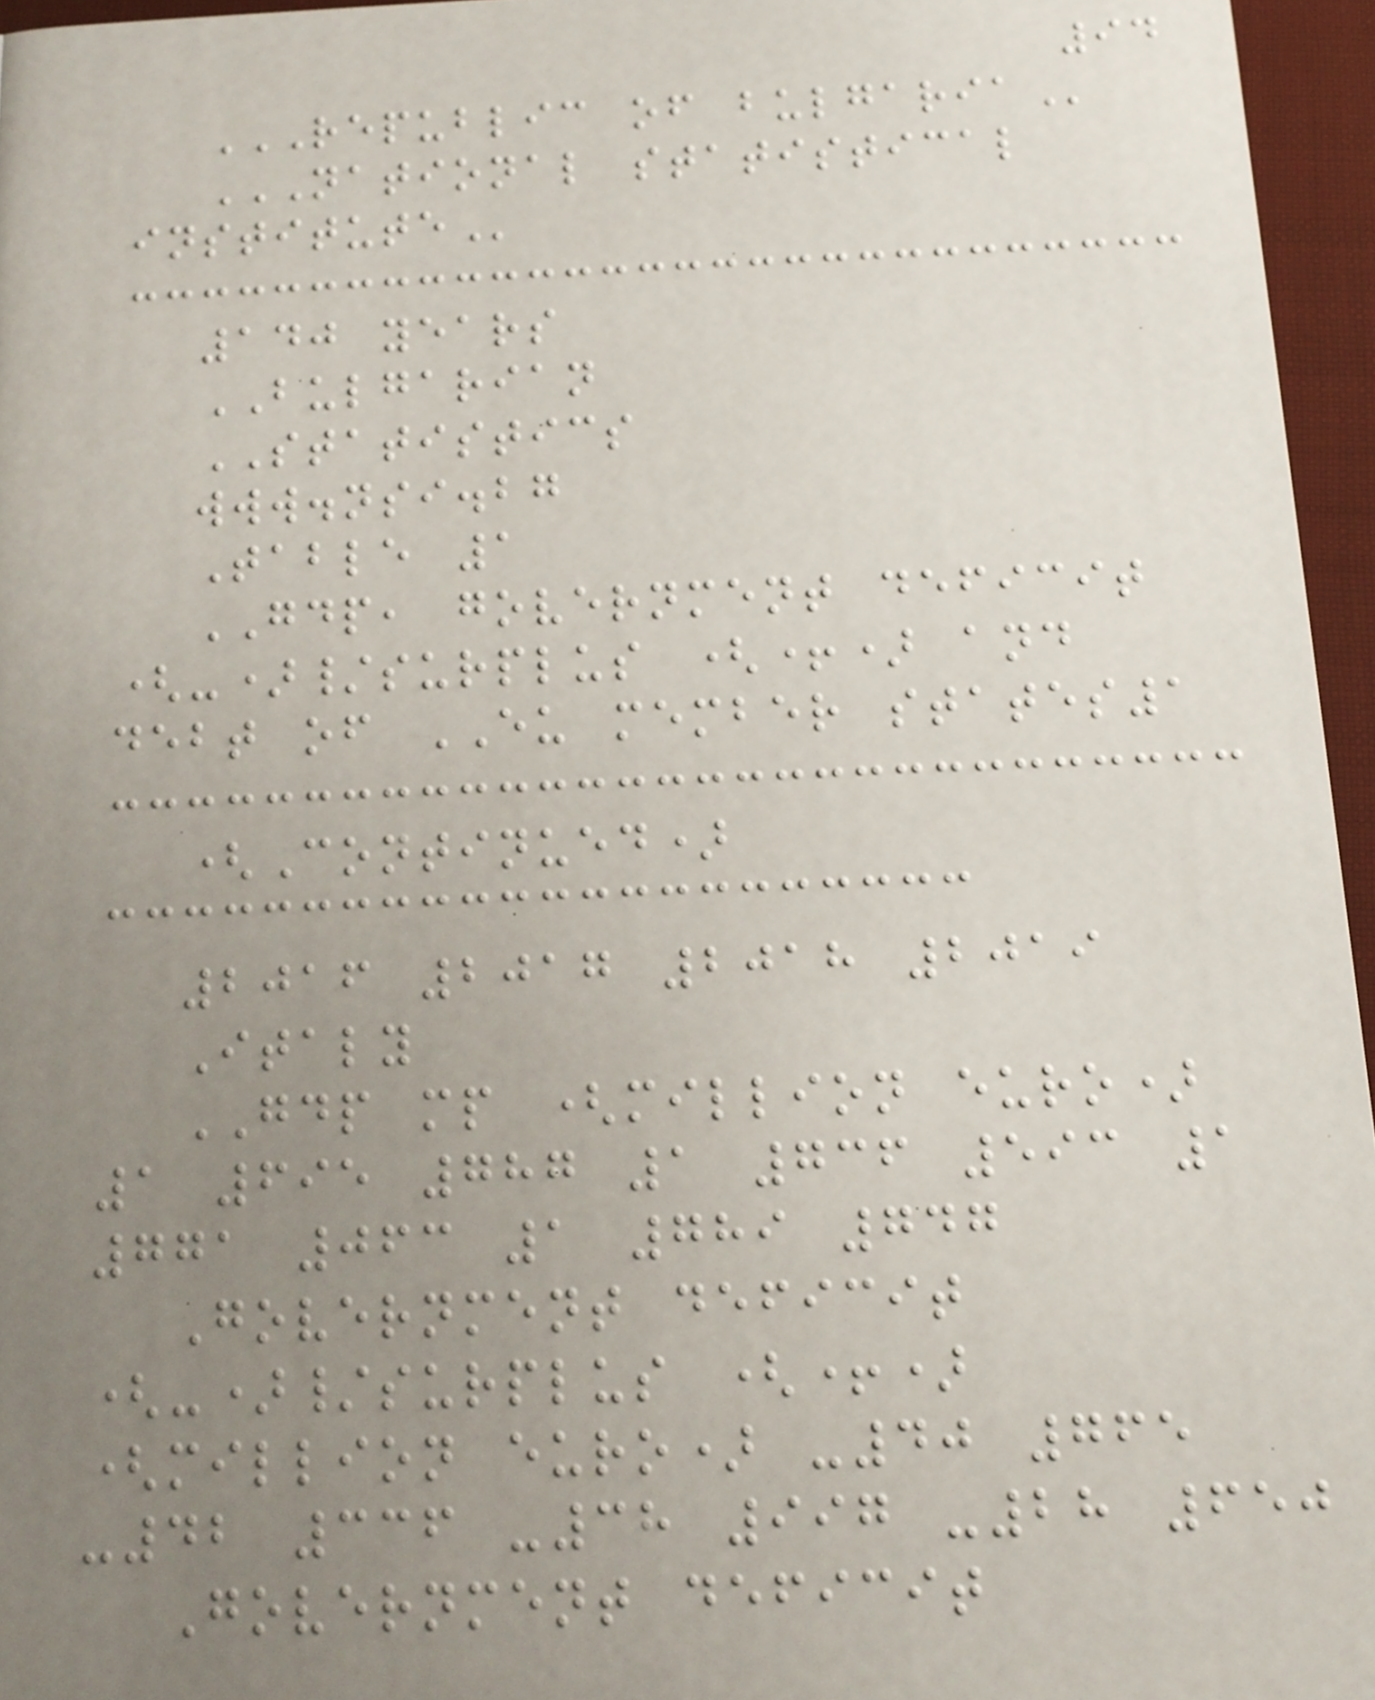94
REPUBLIC OF BULGARIA
NATIONAL STATISTICAL
INSTITUTE
140 years
BULGARIAN
STATISTICS
www.nsi.bg
Table 1
GDP, government deficit
(-)/surplus (+) and
debt of EU member states1
(Continued)
2016 2017 2018 2019
Italy
GDP mp (million euro)
1 695 787 1 736 593 1
771 063 1 789 747
Government deficit
(-)/surplus (+)
(million euro) -40 765
-42 336 -38 997 -28 650
Government deficit
